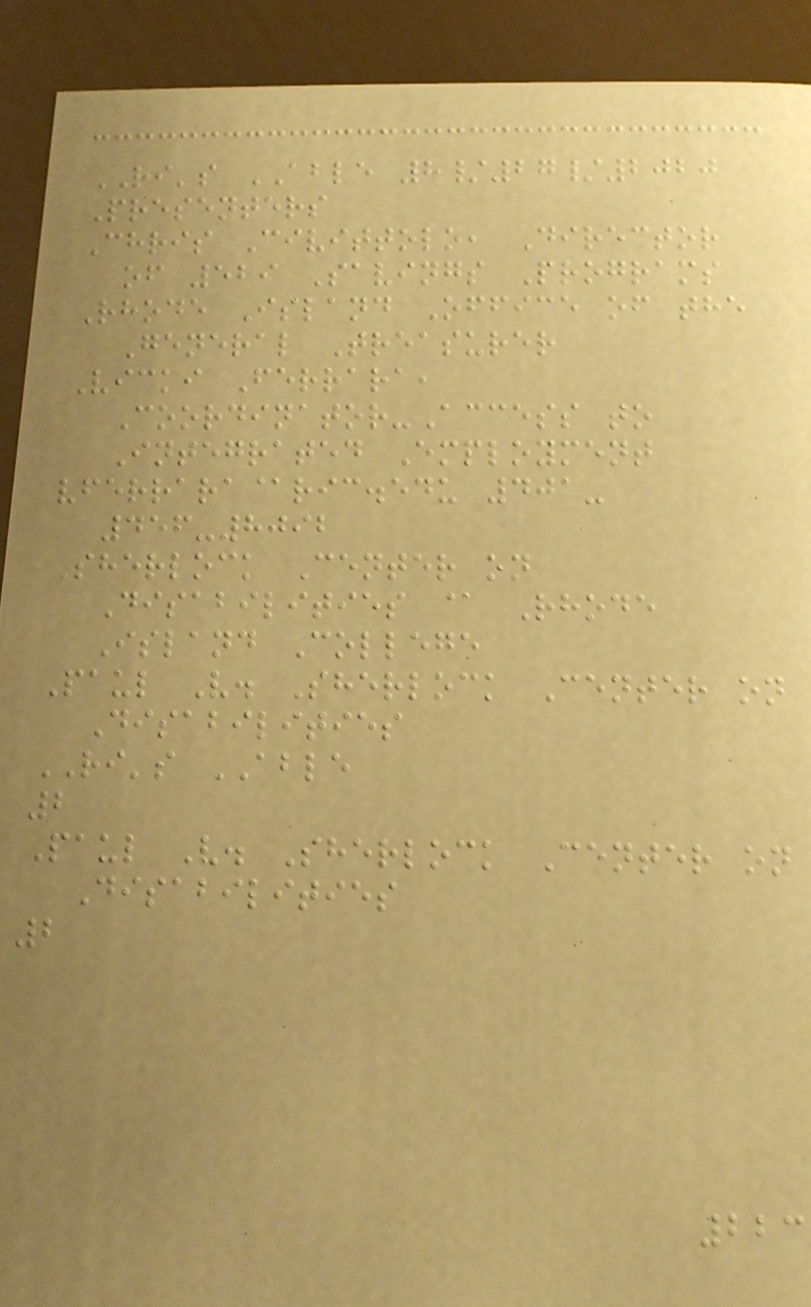RI's ABLE 8/27/2020
Presenters
Chris Civittolo, Director
of 529 Savings Programs
Rhode Island Office of the
General Treasurer
Vicki Ferrara,
Coordinator-Access to
Integrated Employment
vferrara@ric.edu 401-
456-8092
Sherlock Center on
Disabilities @ Rhode
Island College
Paul V. Sherlock Center on
Disabilities
RI's ABLE
2
Paul V. Sherlock Center on
Disabilities
2
223
